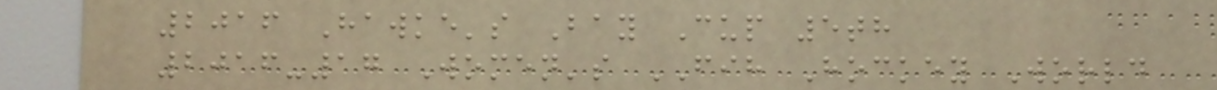2016 Hawke's Bay Cup 5th
2016-17 Women's FIH Hockey World
